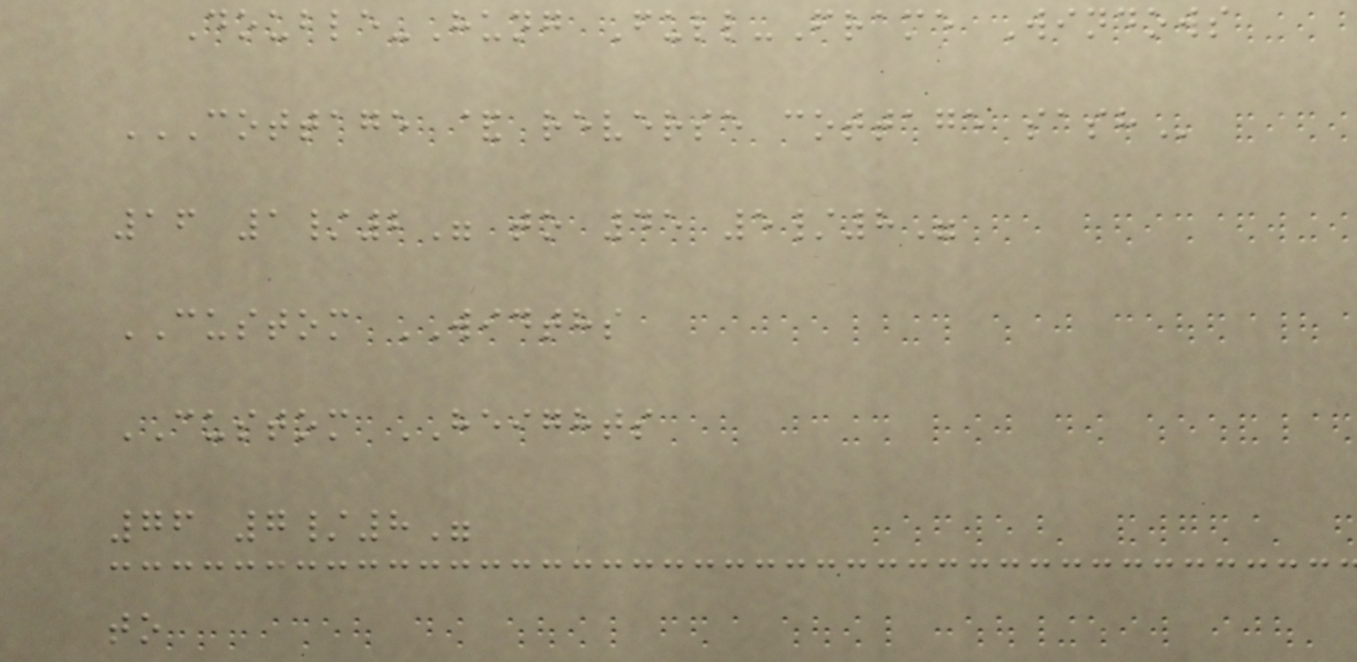Double-Hung Full-Frame Windows
COTTAGE & REVERSE COTTAGE SASH
16 1/2" to 45 5/8"
CUSTOM WIDTHS
CUSTOM HEIGHTS
76 7/8"
to
